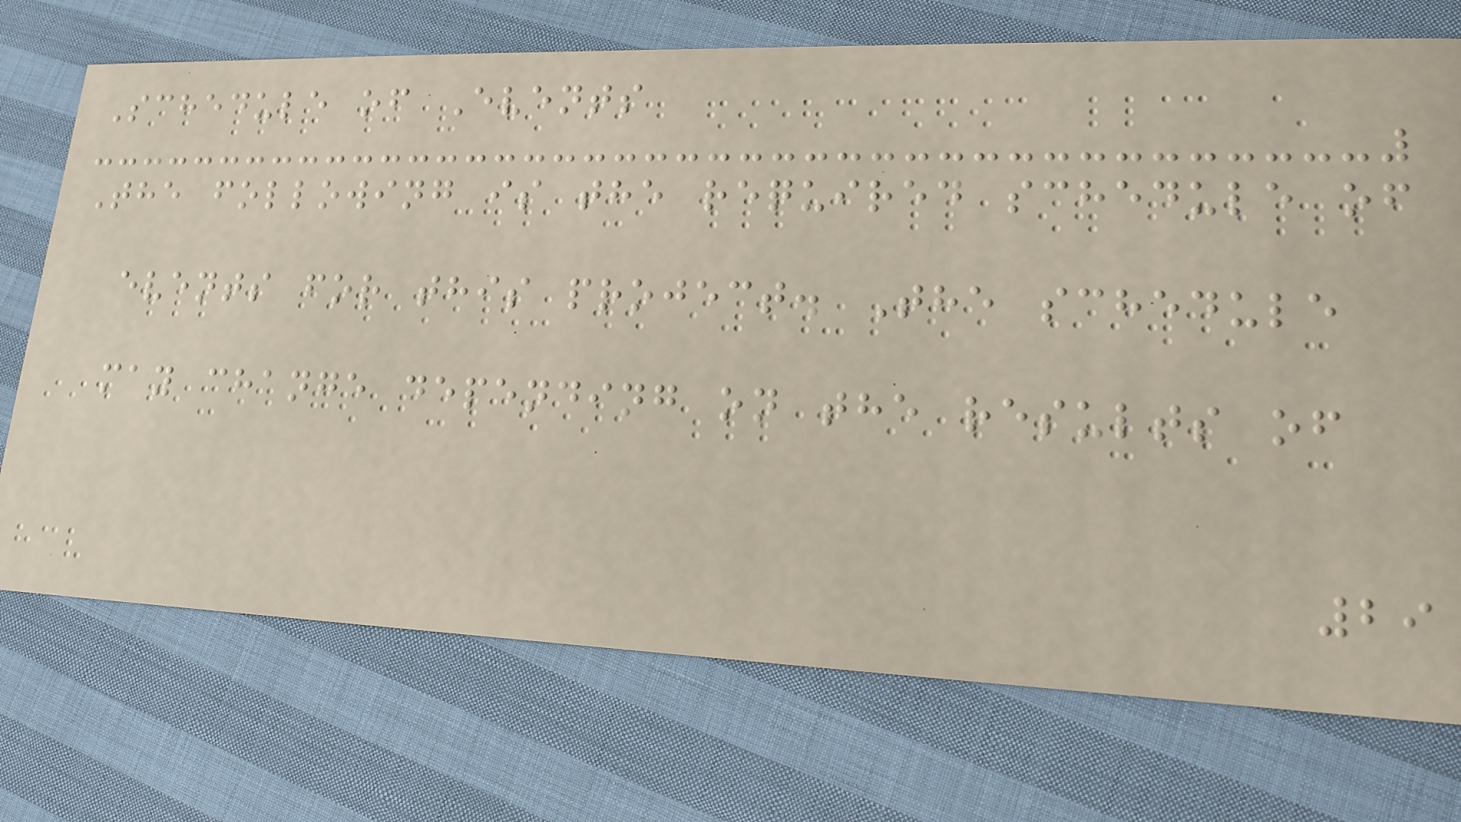Schedule of Events
The following is the required schedule of
events for this project. The schedule
may change depending on the results of
29
